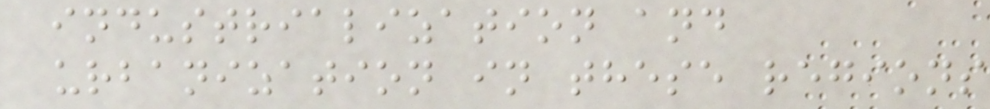industrialization and
urbanization in these regions
